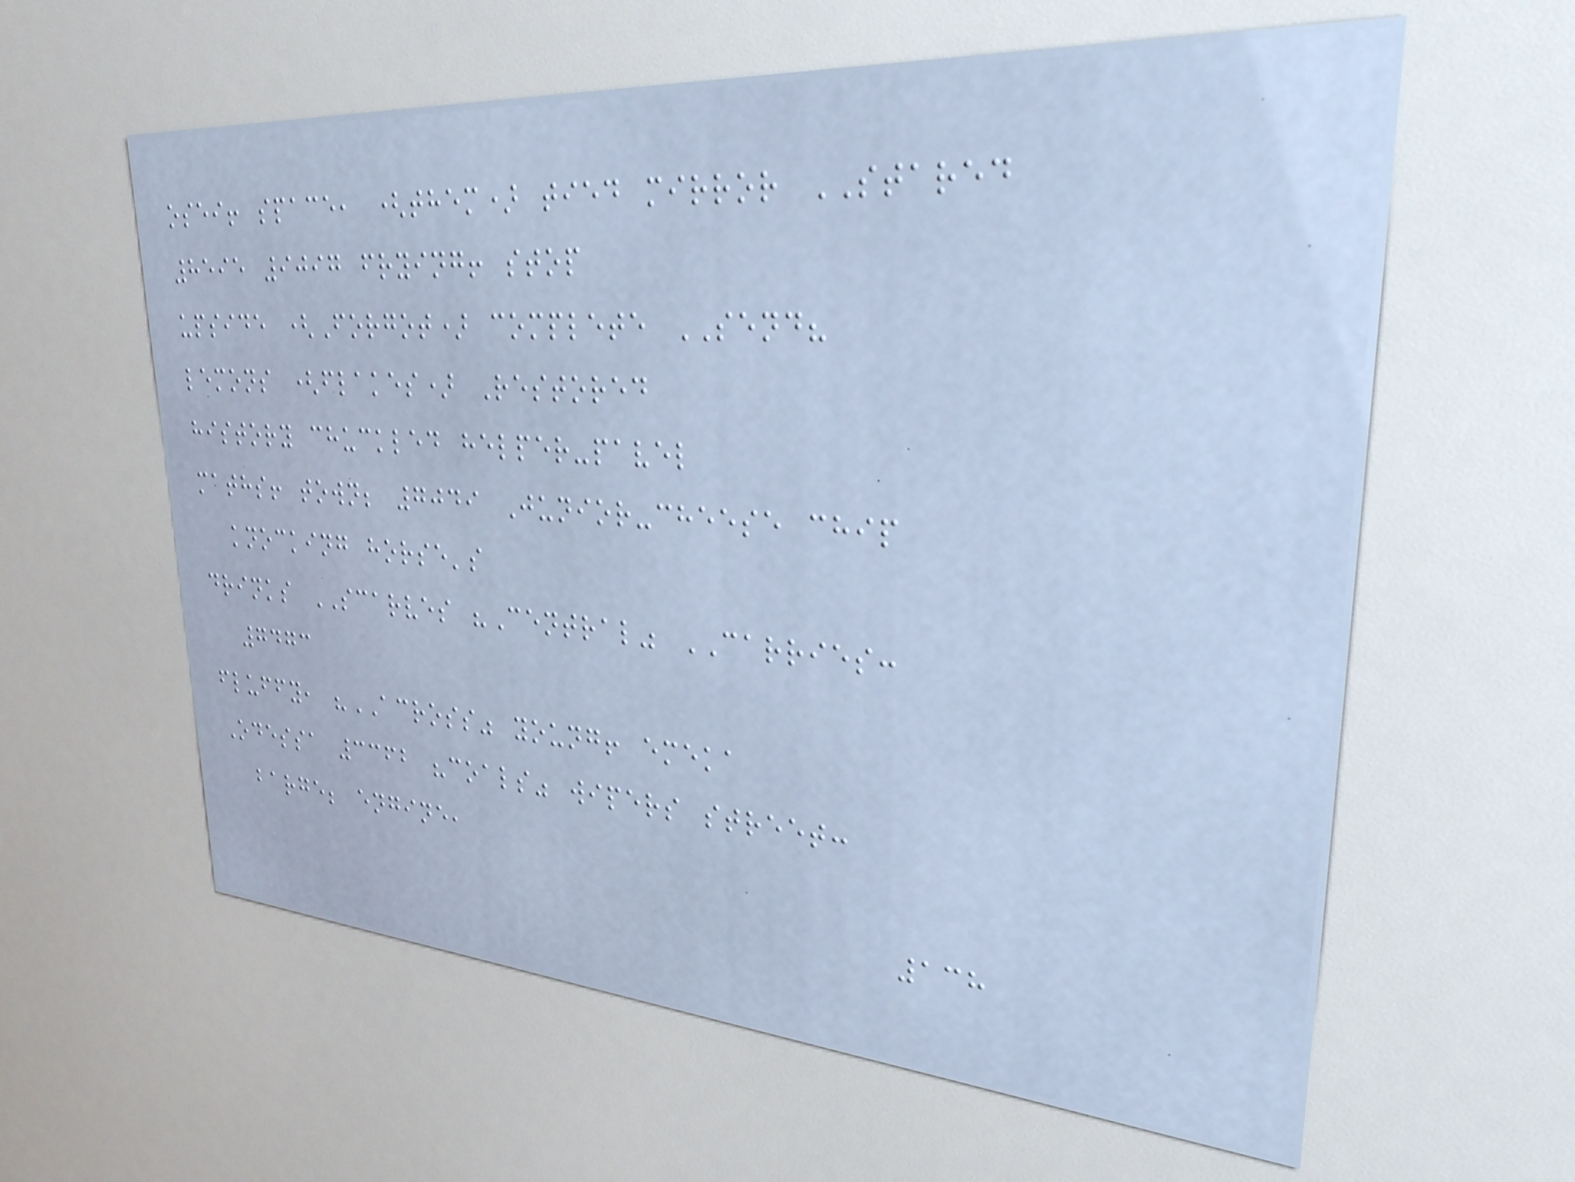osei! space, (them) tied mirror STARED
8595 9097 frying! stop
upside (Forgot) complete SEND?
lemons (flakes) Restored
history chuckled helper-pavel
maths! town; 7049 Junior-cheese chip
knocking horse's
drinks SCARVES "Central" CARRIES:
7473
fluffy, "ACROSS" young! emeka
Odessa 3362 "coals" wipers street:
barge; engine,
138
